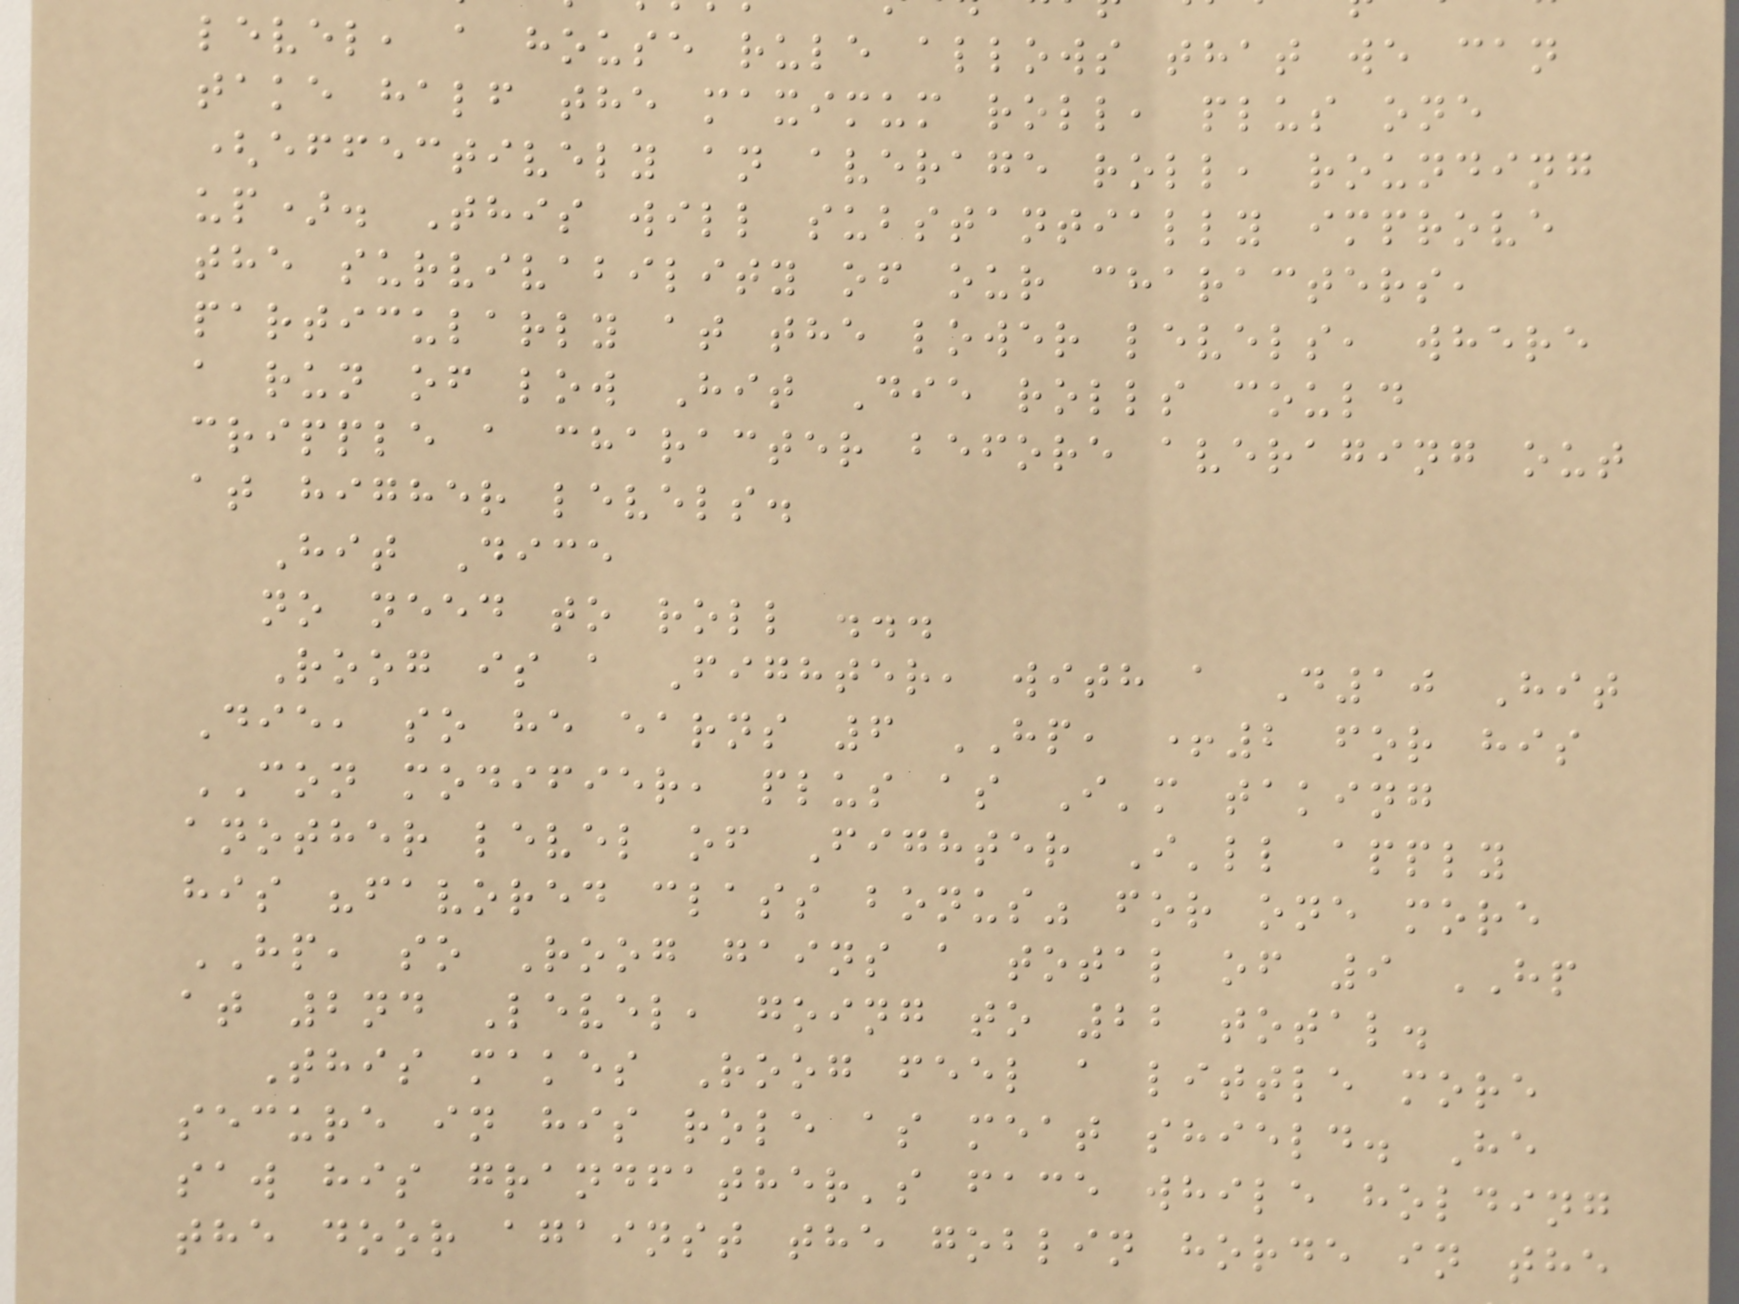level, a house rule allows that we can
take half the maximum roll, plus one
(effectively an average roll, rounding
up). This will substantially improve
the survivability of our characters,
particularly at the lower levels, where
a run of low Hit Die rolls could
cripple a character before averaging out
at higher levels.
Hit Dice
no need to roll ...
Roog is a Fighter, with a D10 Hit
Die, so he earns 6 HP, +2 for his
CON modifier, plus as I'm taking
another level of Fighter I'll apply
his "favored class bonus" for one more
HP, so Roog gains a total of 9 HP
at 2nd Level, going to 22 total.
This makes Roog feel a little more
secure in his role as meat shield. He
saw his grandfather's face while holding
the door against the goblin horde in the
